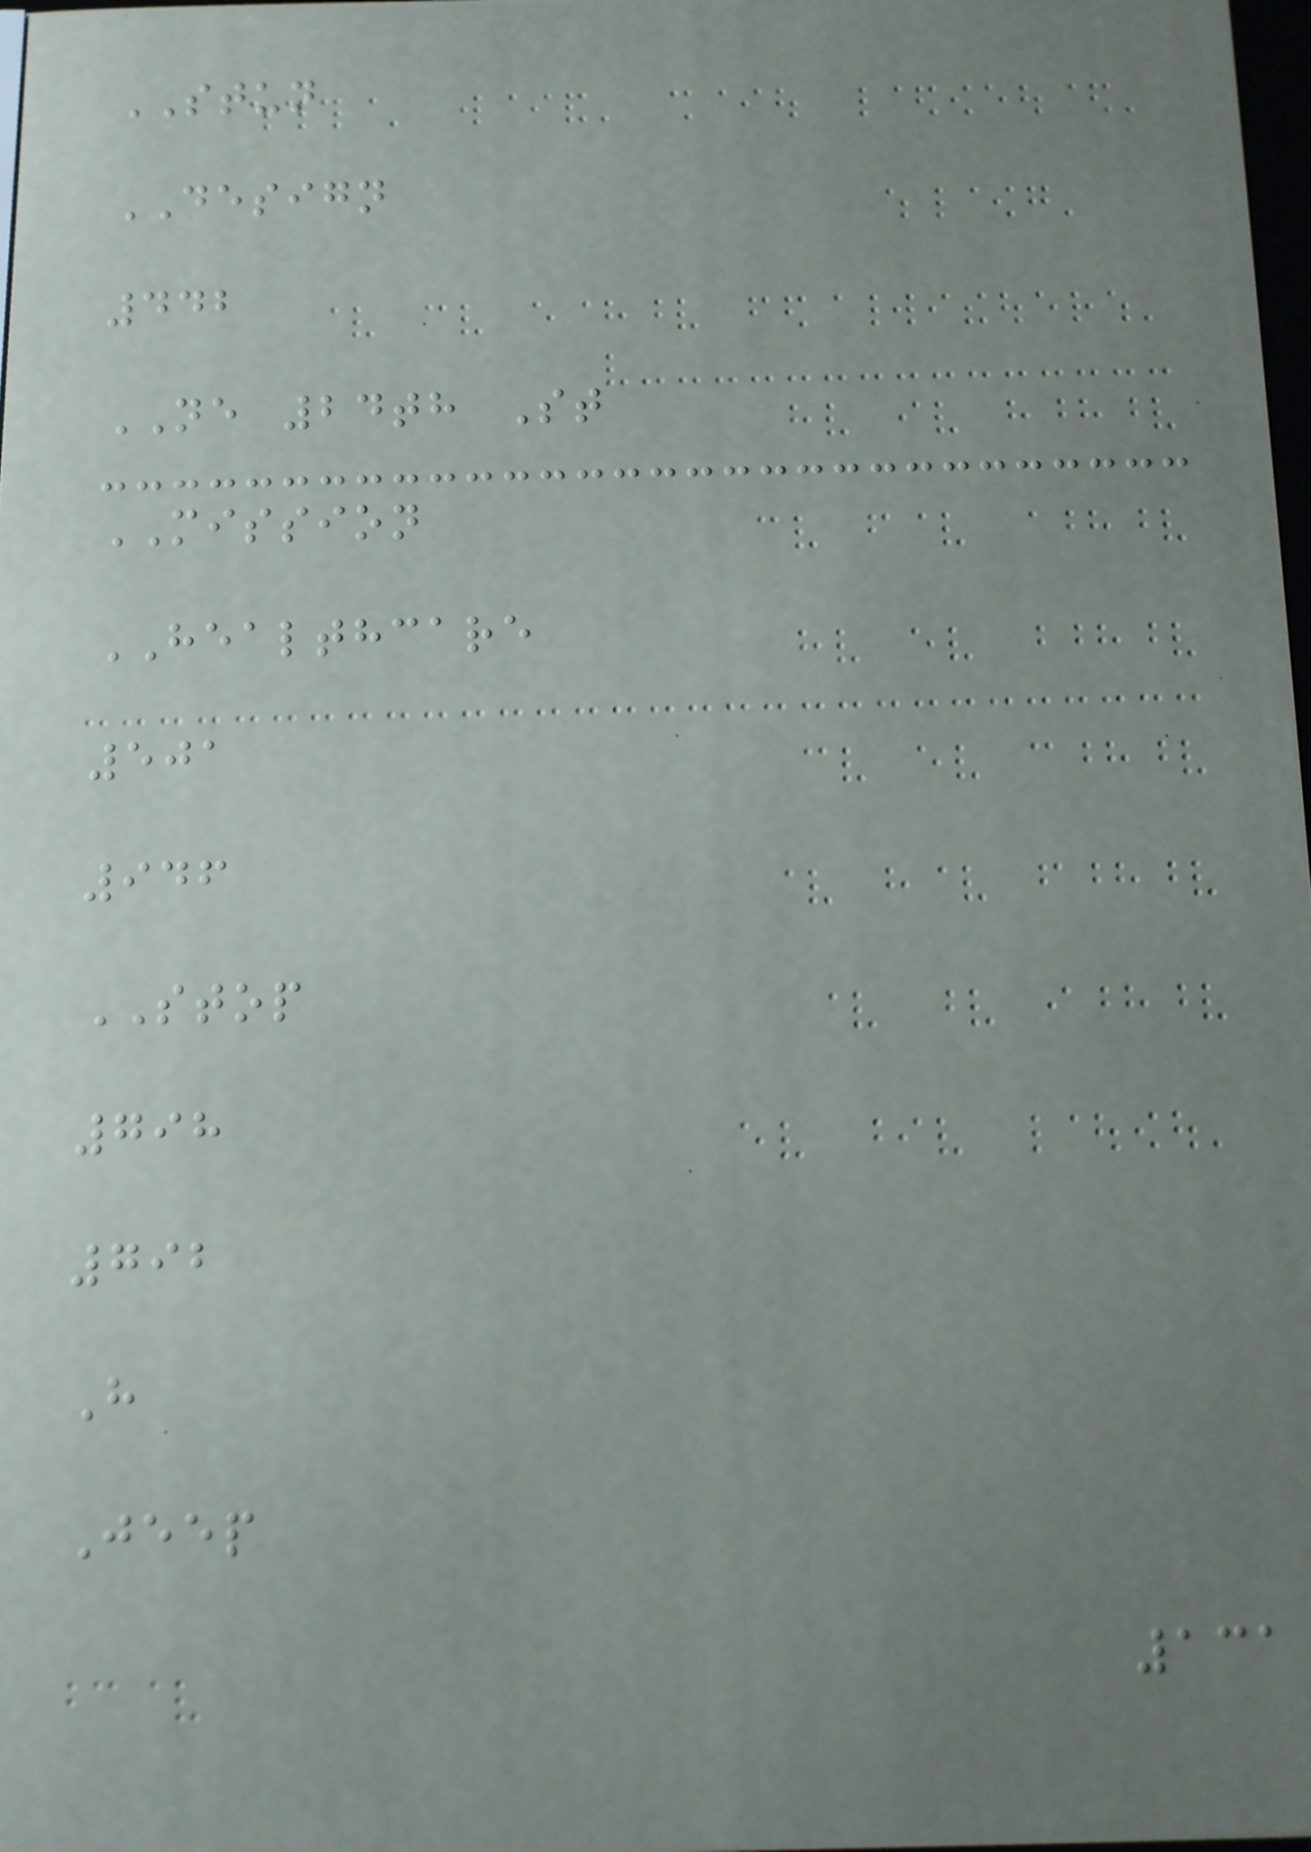STUN
DESIGN
442
NE 24th St
MISSION
HEALTHCARE
501
946
STOP
798
792
H
Jeep
131
